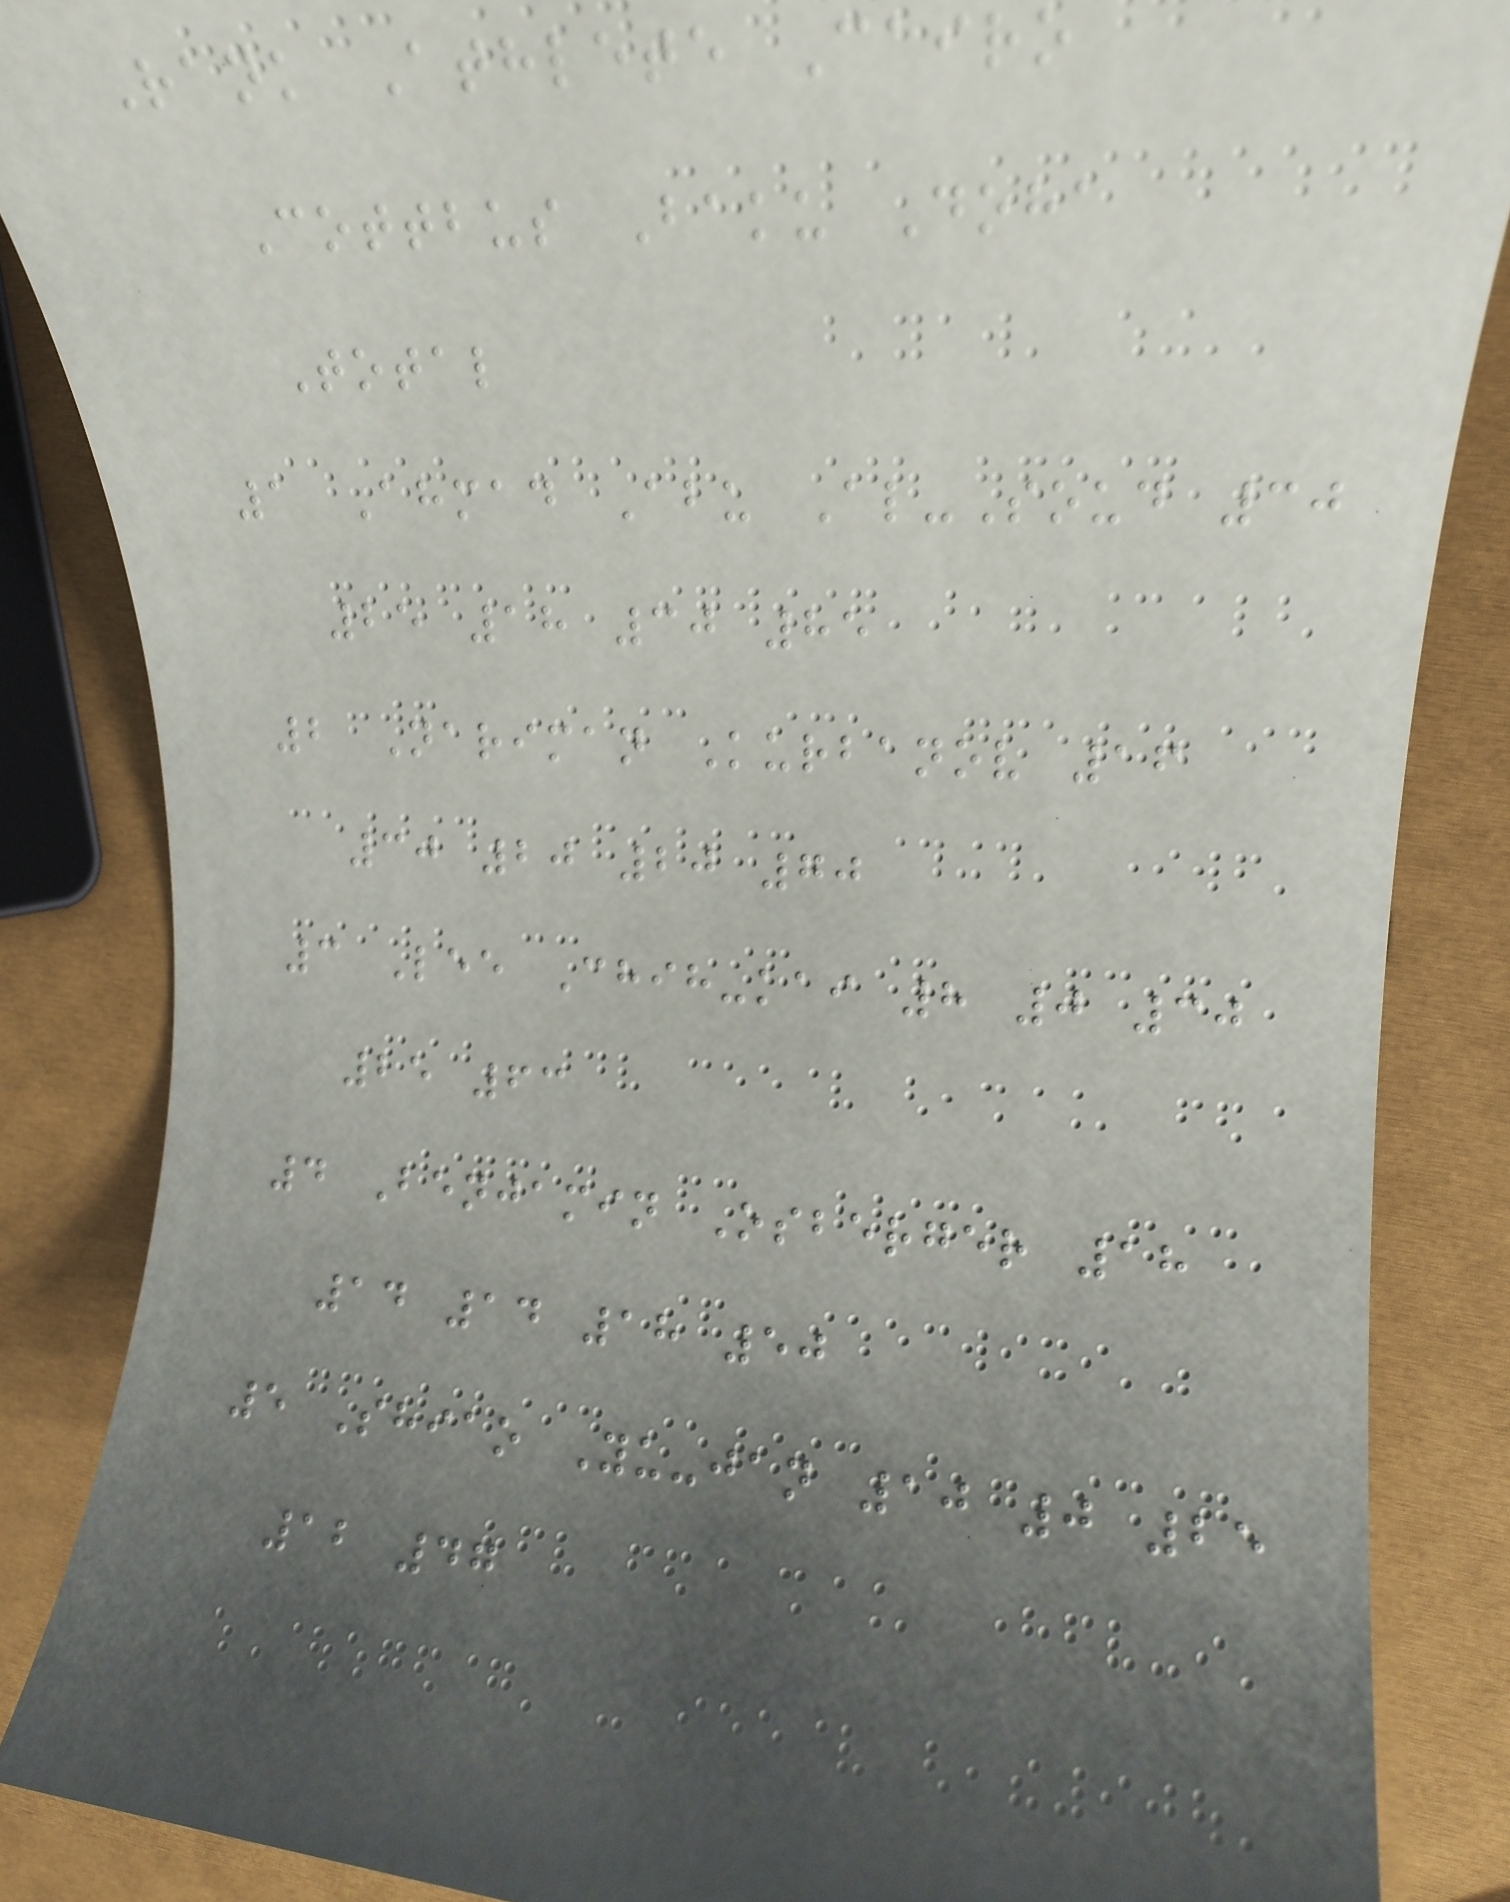Rank Athlete Cairo
Cottbus Baku Doha
Total
1 Ahmad Abu Al-Soud 30
25 18 30 85
2 Nariman Kurbanov 16
30 20 20 70
3 Lee Chih-kai 8 0 30
25 63
4 Benjamin Osberger 18
14 14 18 50
5 Shiao Yu-jan 10 0 25
12 47
